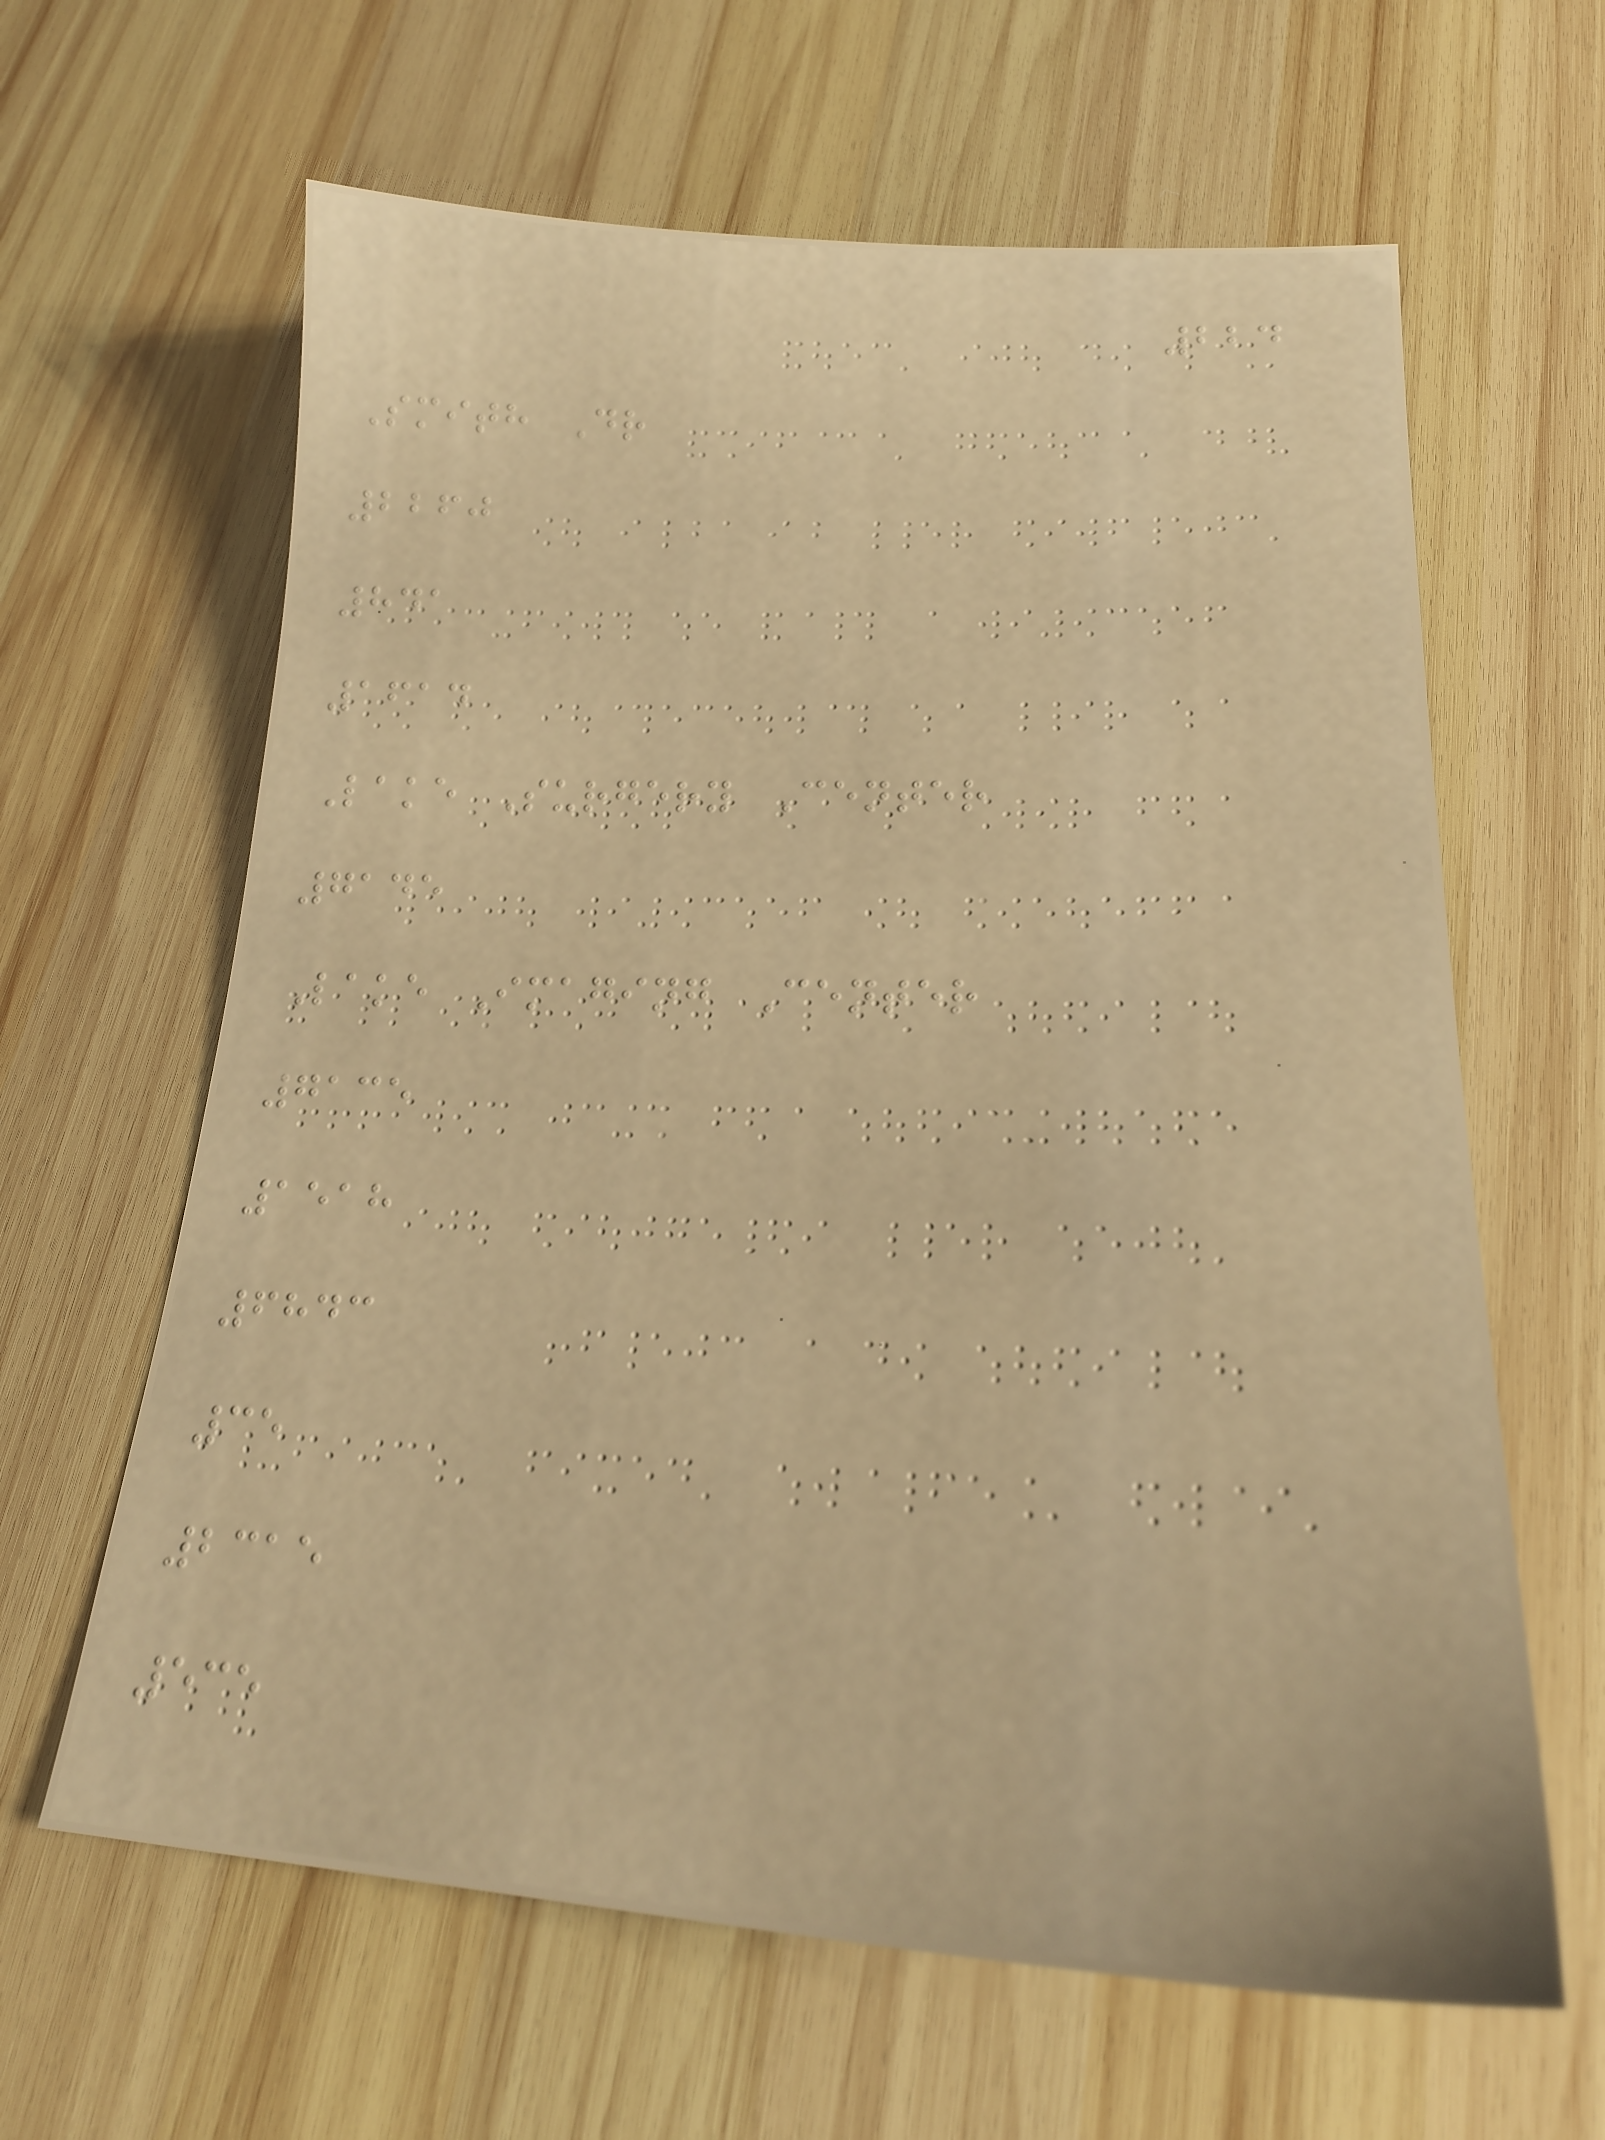224
Smith Dr
2260
841
1614
Lake Surgery Center
7145
Lake Imaging Center
7135
1518
6843
35
2315
535
